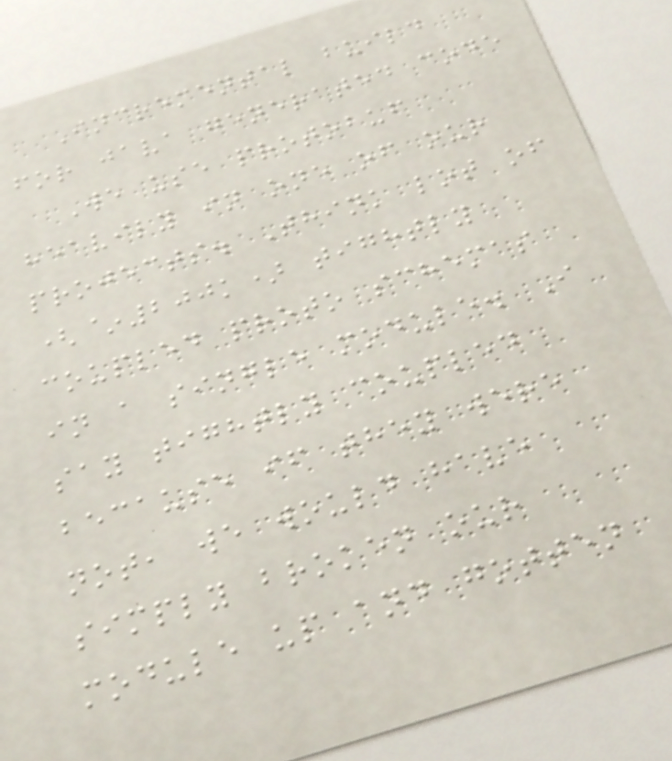Incremental build
for java generated code
We use protobuf
heavily in one of our
projects. Think lot of
(~200k) tightly
coupled proto schemas
in a single module. I
say tightly coupled
because if they were
not, we would have
simply broken our
module up and gotten
